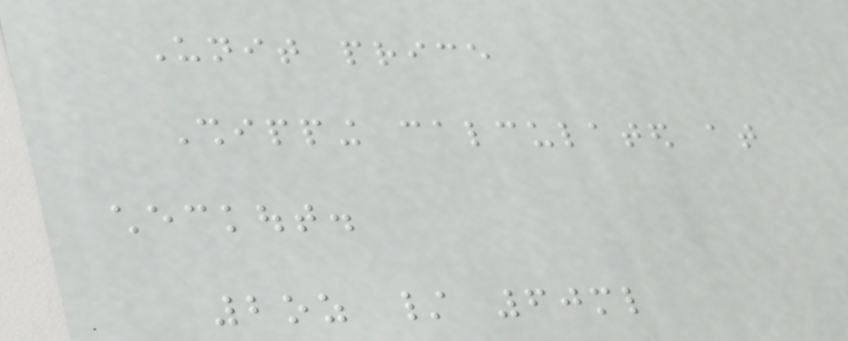Unit price
Shipping calculated at
checkout.
2oz / 60ml
